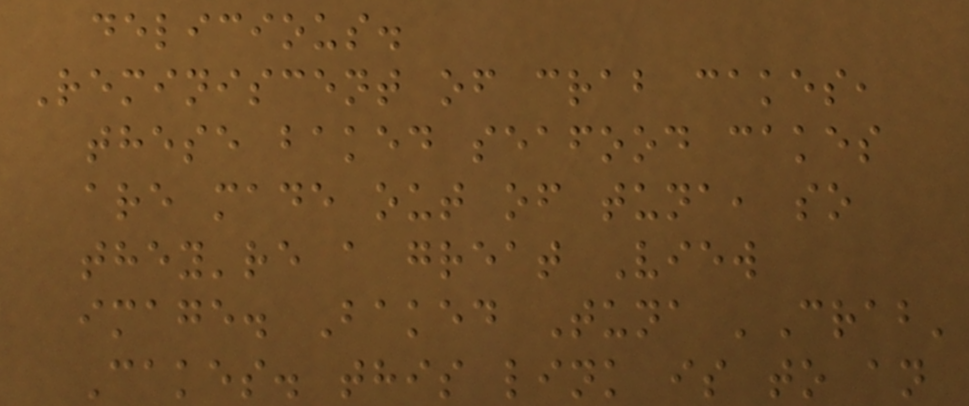delicious.
Reminiscent of crab cakes,
these baked seafood cakes
are made out of tuna, so
they're a great View
image. Baked Tuna 'Crab'
Cakes. this link is to an
